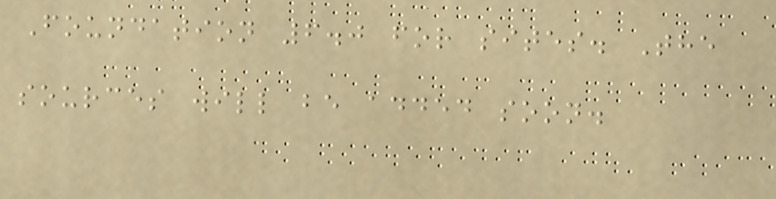Foundation 6.0 for sites. The
sources will be added soon.
